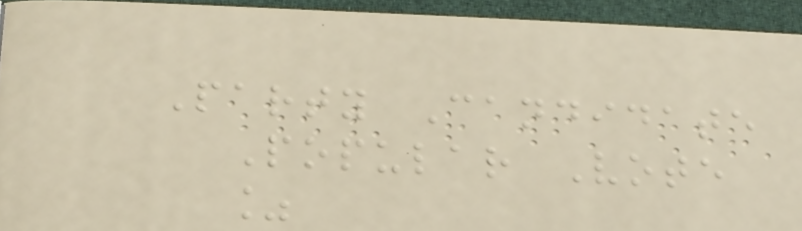Party Candidate
Popular Vote
%
